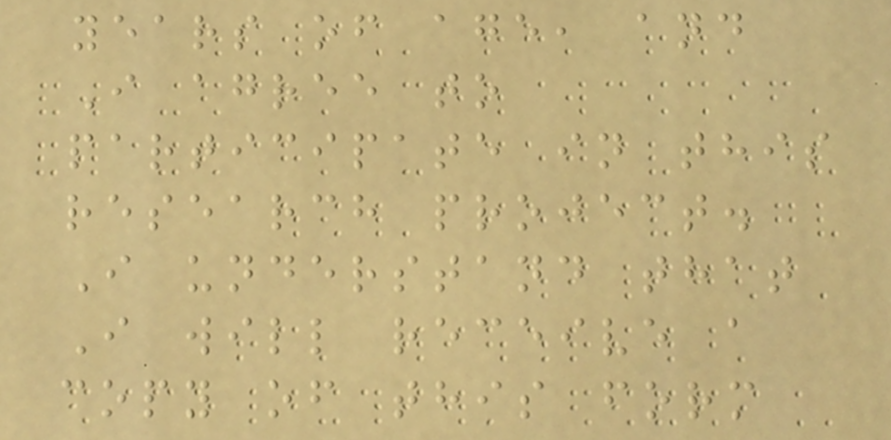years of age, and
I agree to
participate in this
research project.
I understand that
I will receive a
copy of this form
